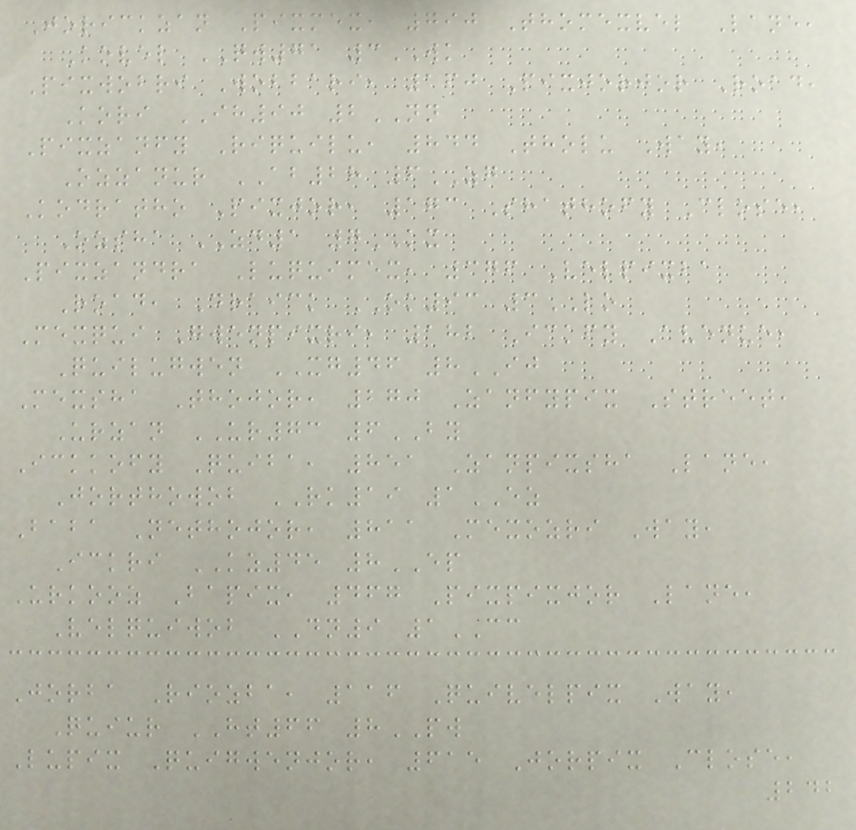Jorickzan Pixmex, 790 Thomexvel Lane,
Kovel QW71 3WK
Pixwobri Wobbari, 160 Pixjorjor Road,
Kori IH90 2NN
Pixzanfy Riquilu, 844 Tholu Way,
Ozzanur AB28 6ZG
Kodratho Pixjor, 173 Shathofy Close,
Ozsha ZD1 7KX
Pixzandra Luquimex, 376 Velpixba
Road, Draick OK93 3LO
Mexqui Gwenpixri, 182 Ickfy Avenue,
Quilugwen XG46 8IJ
Mexsha Thojor, 270 Zanfypix Street,
Urzan UR73 6BY
Ickkofy Quiba, 851 Zanpixsha Lane,
Jorthowob RK19 1EZ
Baba Nethojor, 811 Mexozri Way,
Ickri KZ45 8EP
Urkooz Bapix, 467 Pixpixjor Lane,
Velquiwob DN9 1CC
Jorba Riozba, 116 Quivelpix Way,
Quiur HT66 8PW
Lupix Quigwenjor, 615 Jorpix Close,
242
